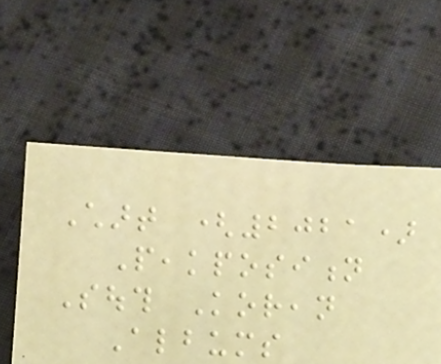Chart (2021)
Peakposition
South Korean
Albums
